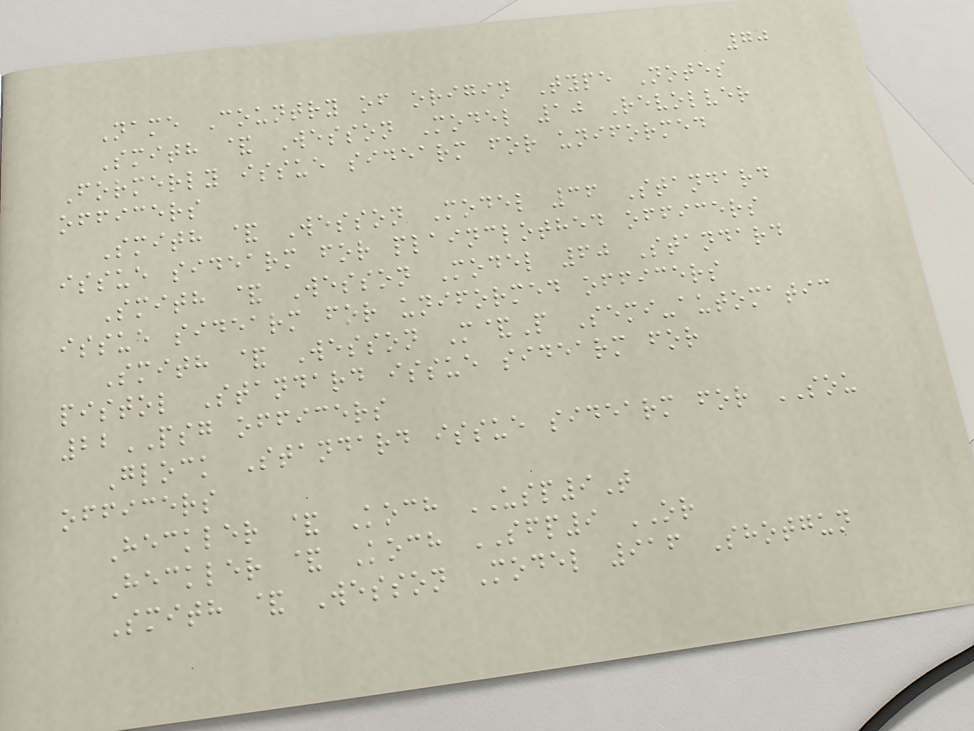70
Name Country of origin Type Notes
Smith & Wesson Model 10 Revolver
Formerly issue sidearm for uniformed
officers
Smith & Wesson Model 36 Standard
issue sidearm for plainclothed officers
Smith & Wesson Model 60 Standard
issue sidearm for uniformed officers
Smith & Wesson M&P Semi-automatic
pistol Standard issue sidearm for
22PSG officers
Glock Standard issue sidearm for SOU
officers
Heckler & Koch USP9T
Heckler & Koch SFP9 OR
Smith & Wesson Model 916 Shotgun
